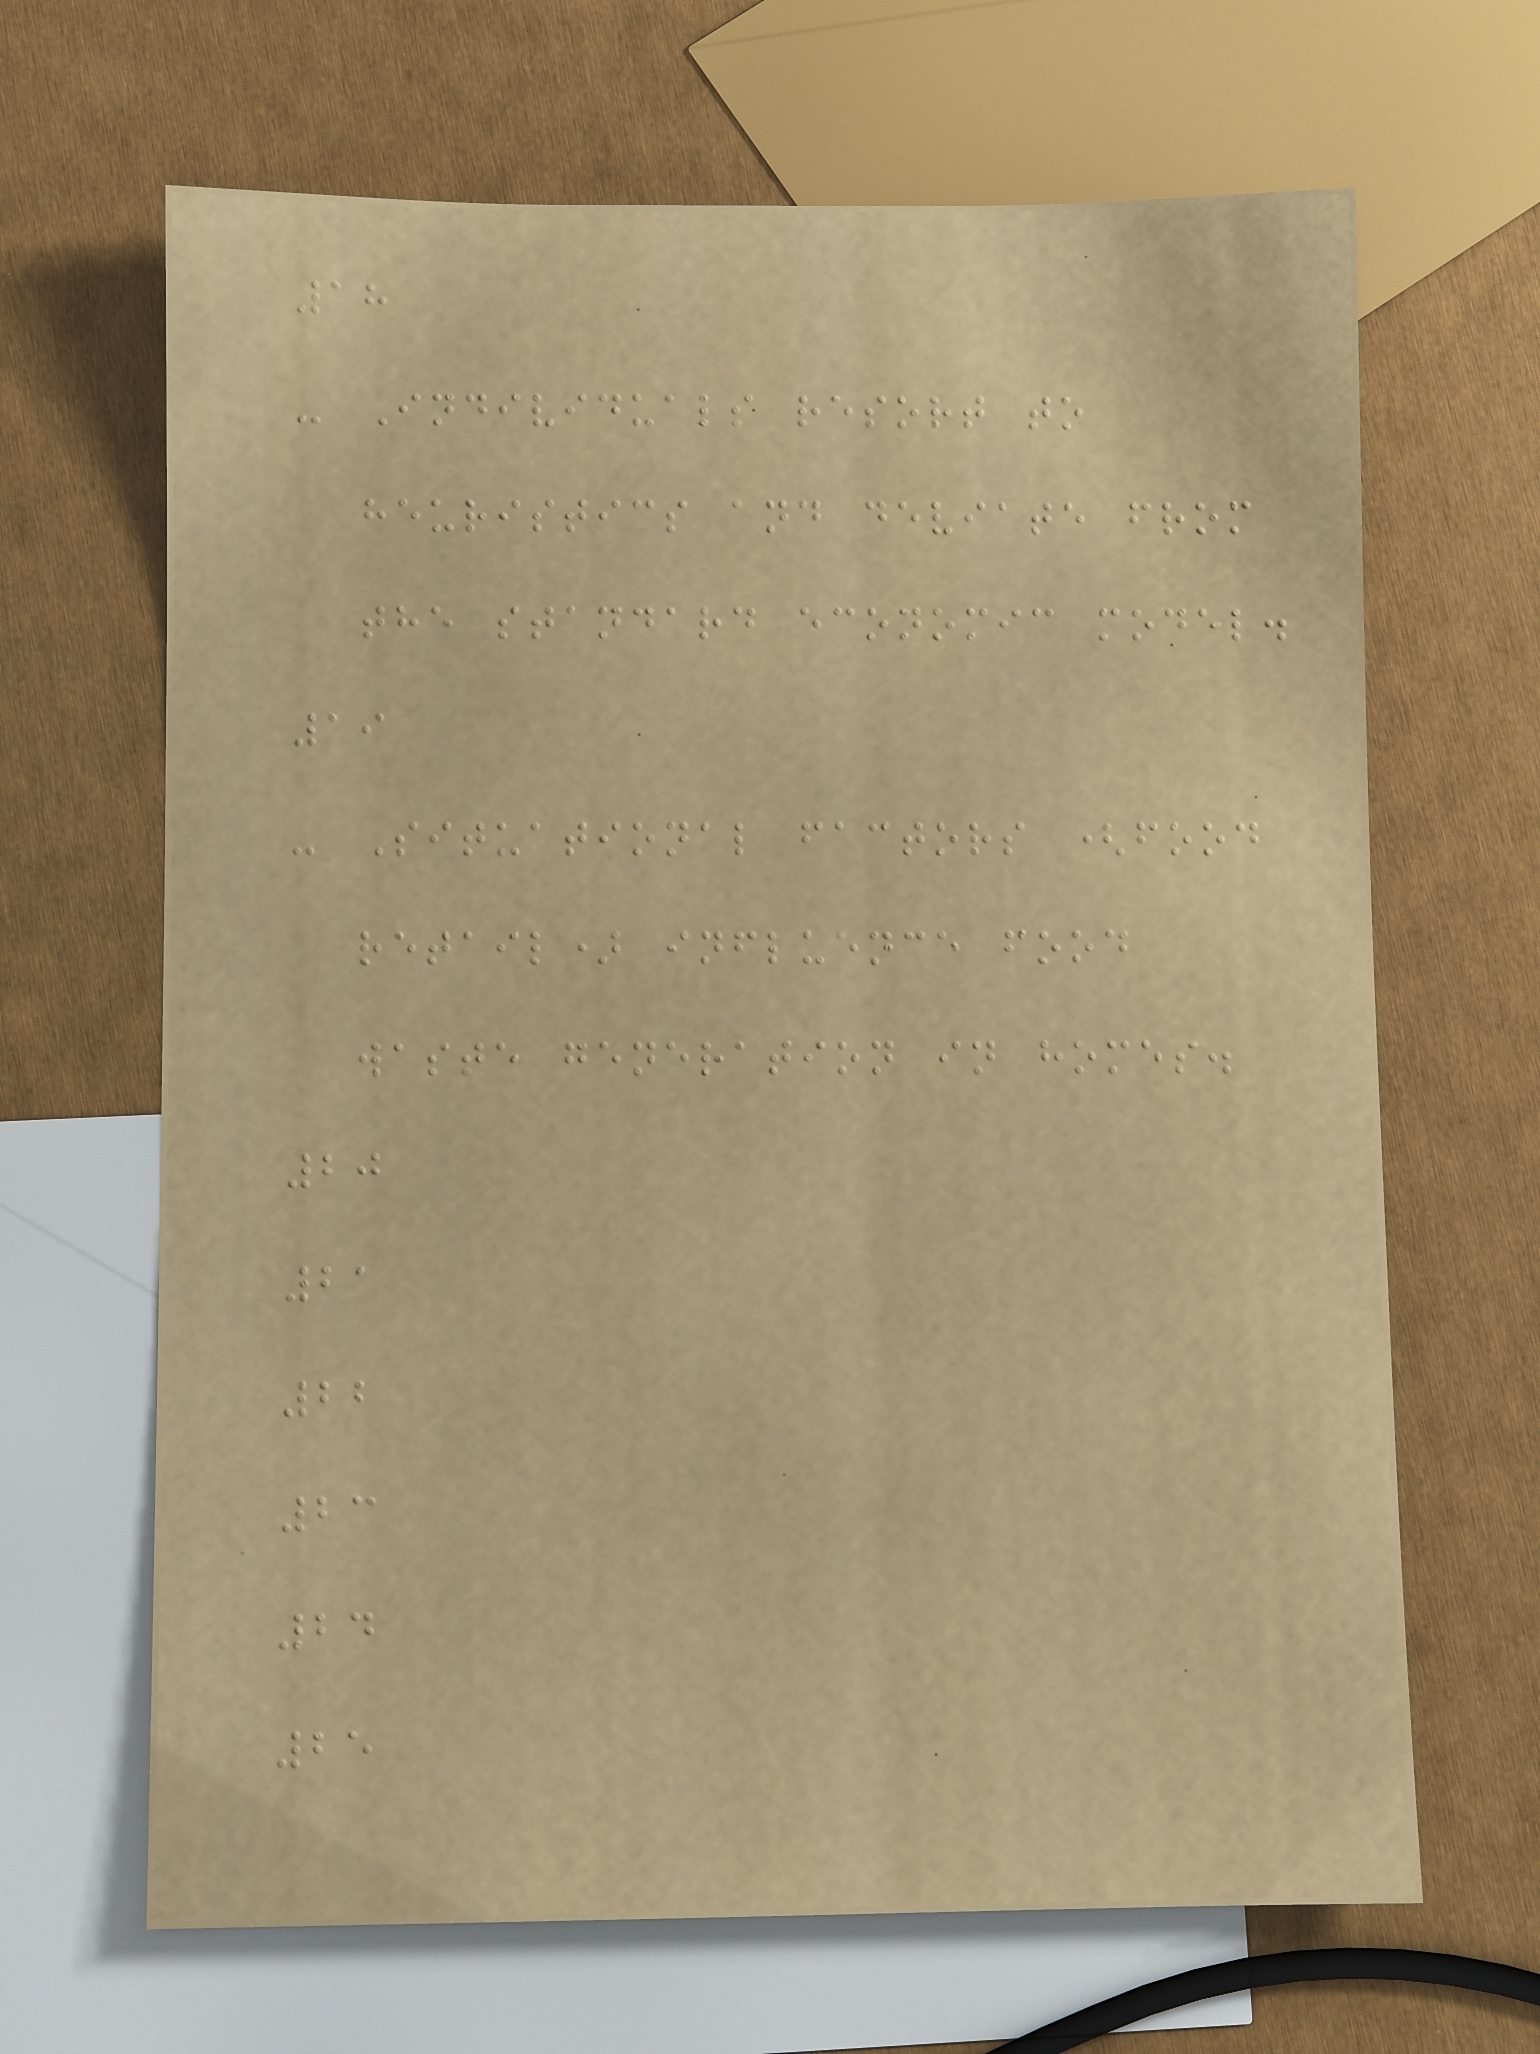18
- Individuals resort to
heuristics and deviate from
the standard economic model.
19
- Situational factors (food
retail) influence food
waste generation in homes.
20
21
22
23
24
25
